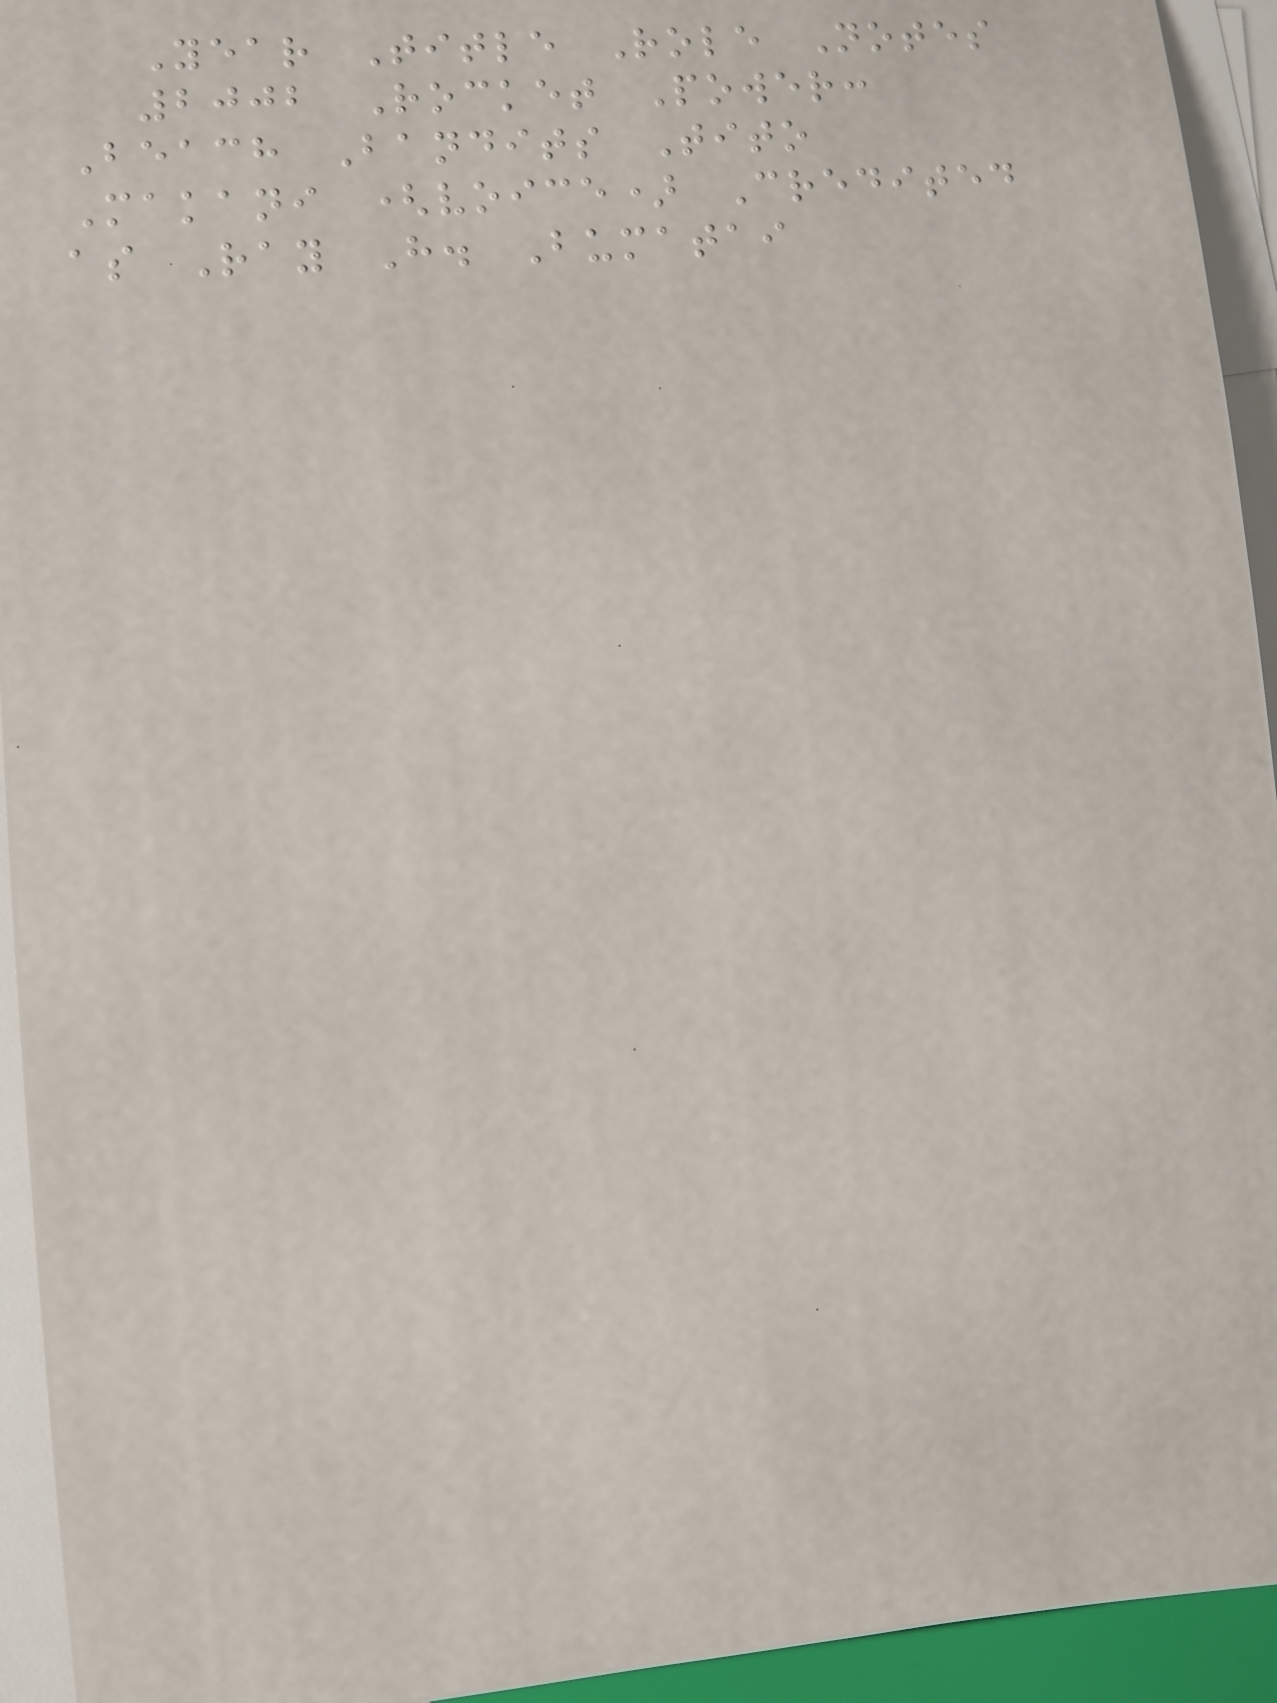Year Title Role Notes
2002 Rocket Power:
Beach Bandits Tito
Makani (voice) Credited
as Ray H. Bumatai
